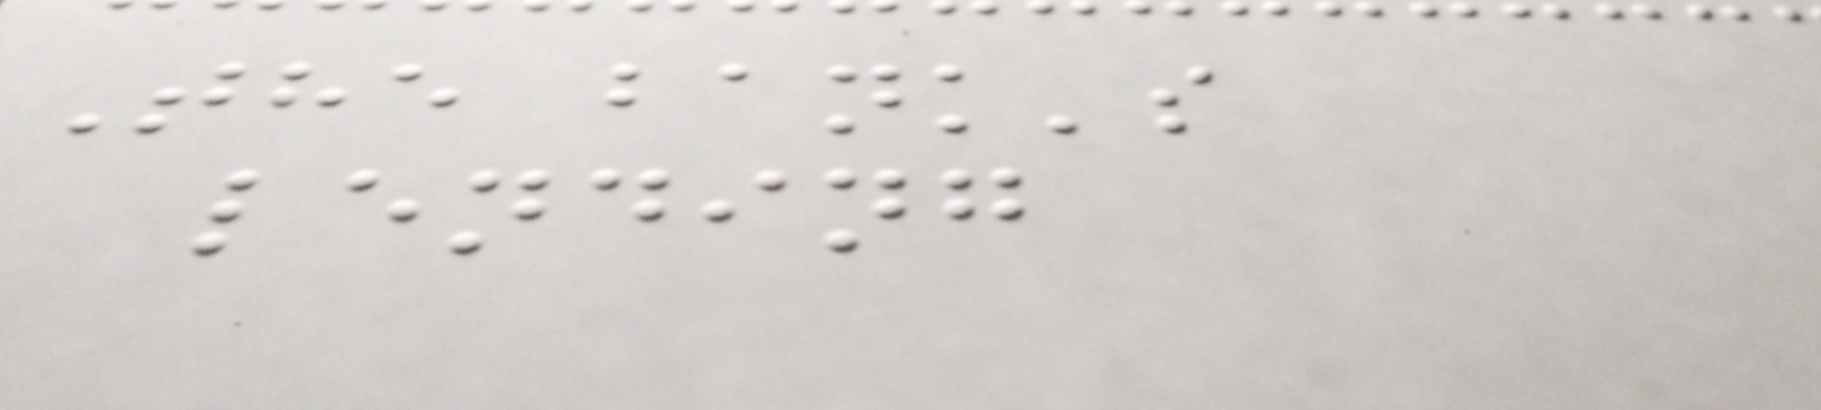The bank's
lending
